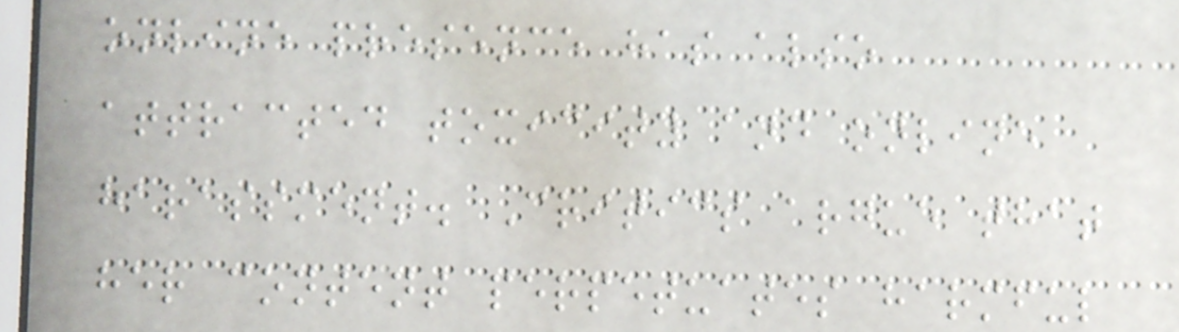online presence has also
attracted toxicity and online
harassment. Critics argue that
her content perpetuates harmful
